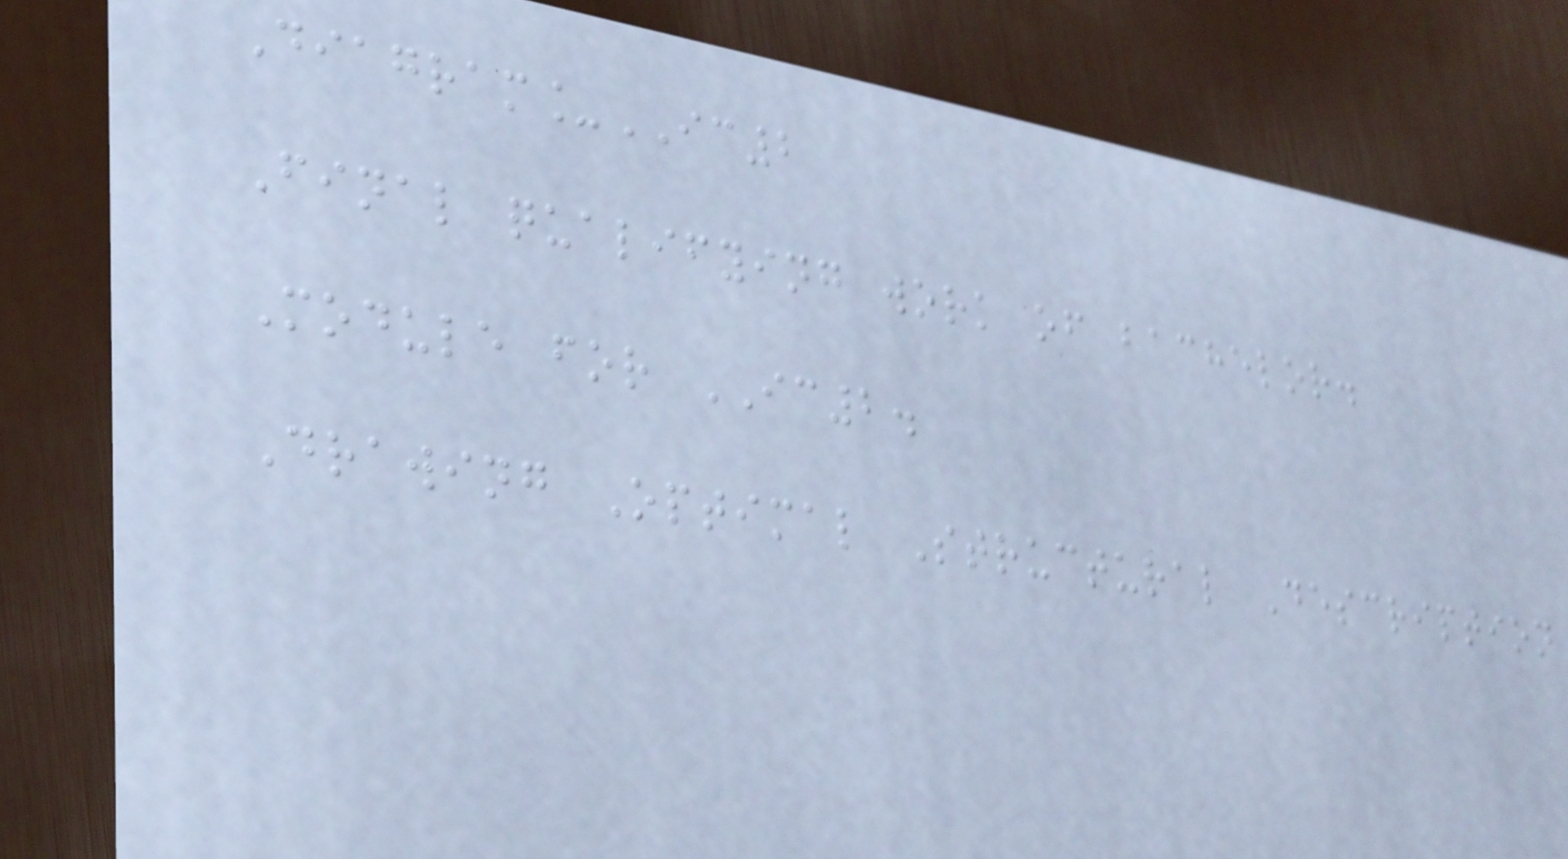Diagram_IC2
Final qualifying work of bachelor.
Module for IC2.
Drawing Optimal Structural Description
